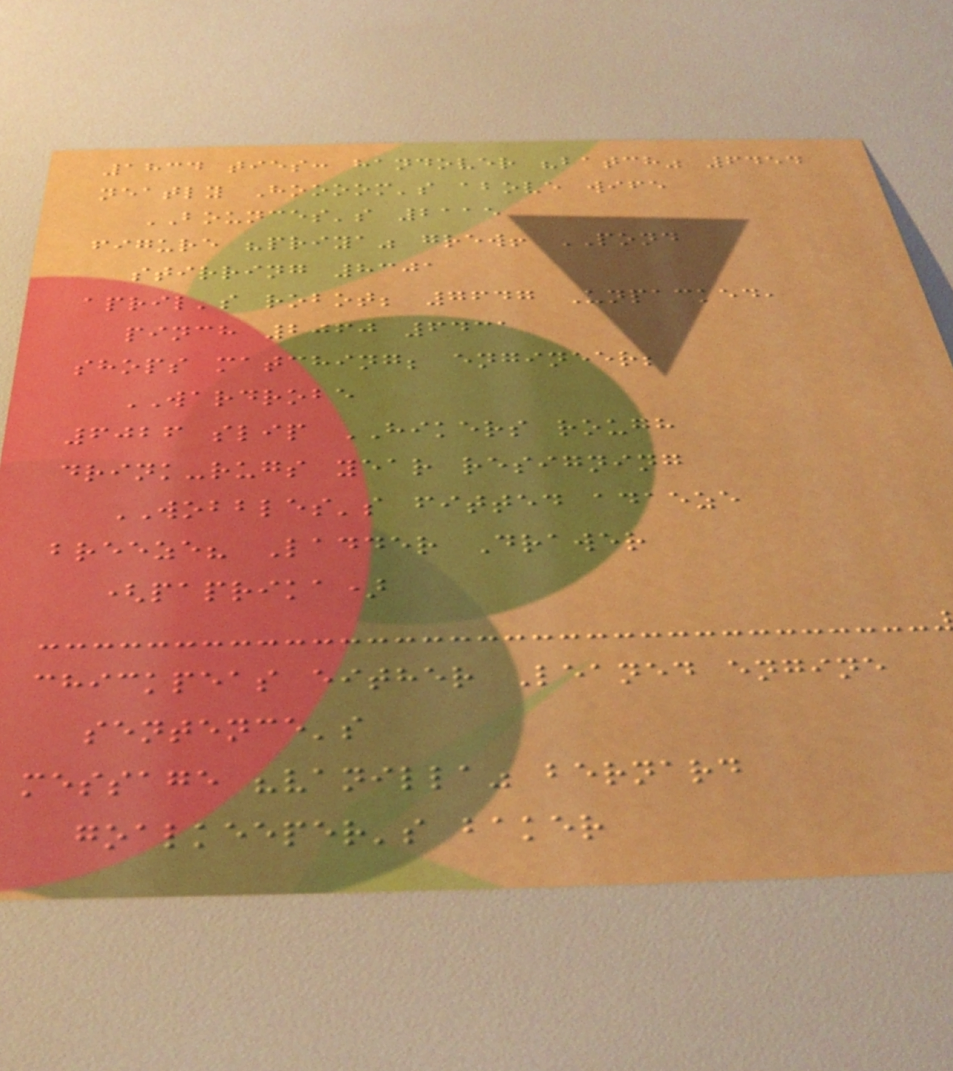1834 ties: handover "batch" 6454
neatly Hoooom's above wife
BOUNCES's 2115
figure "priya" grew! POND
stirring 8301
april's robot; 7647 Unpacked,
pinch 2060 6431
shops matching; engineer;
WARDROBE
6026 slip HIKERS rough
drink-rugs year resigning
WOBBLES's fitted adaeze
breeze? Ladder Drawer
(paprika)
chickpeas either Leaned engine
sentence's
message "vanilla" bernard
goalkeeper's baker
